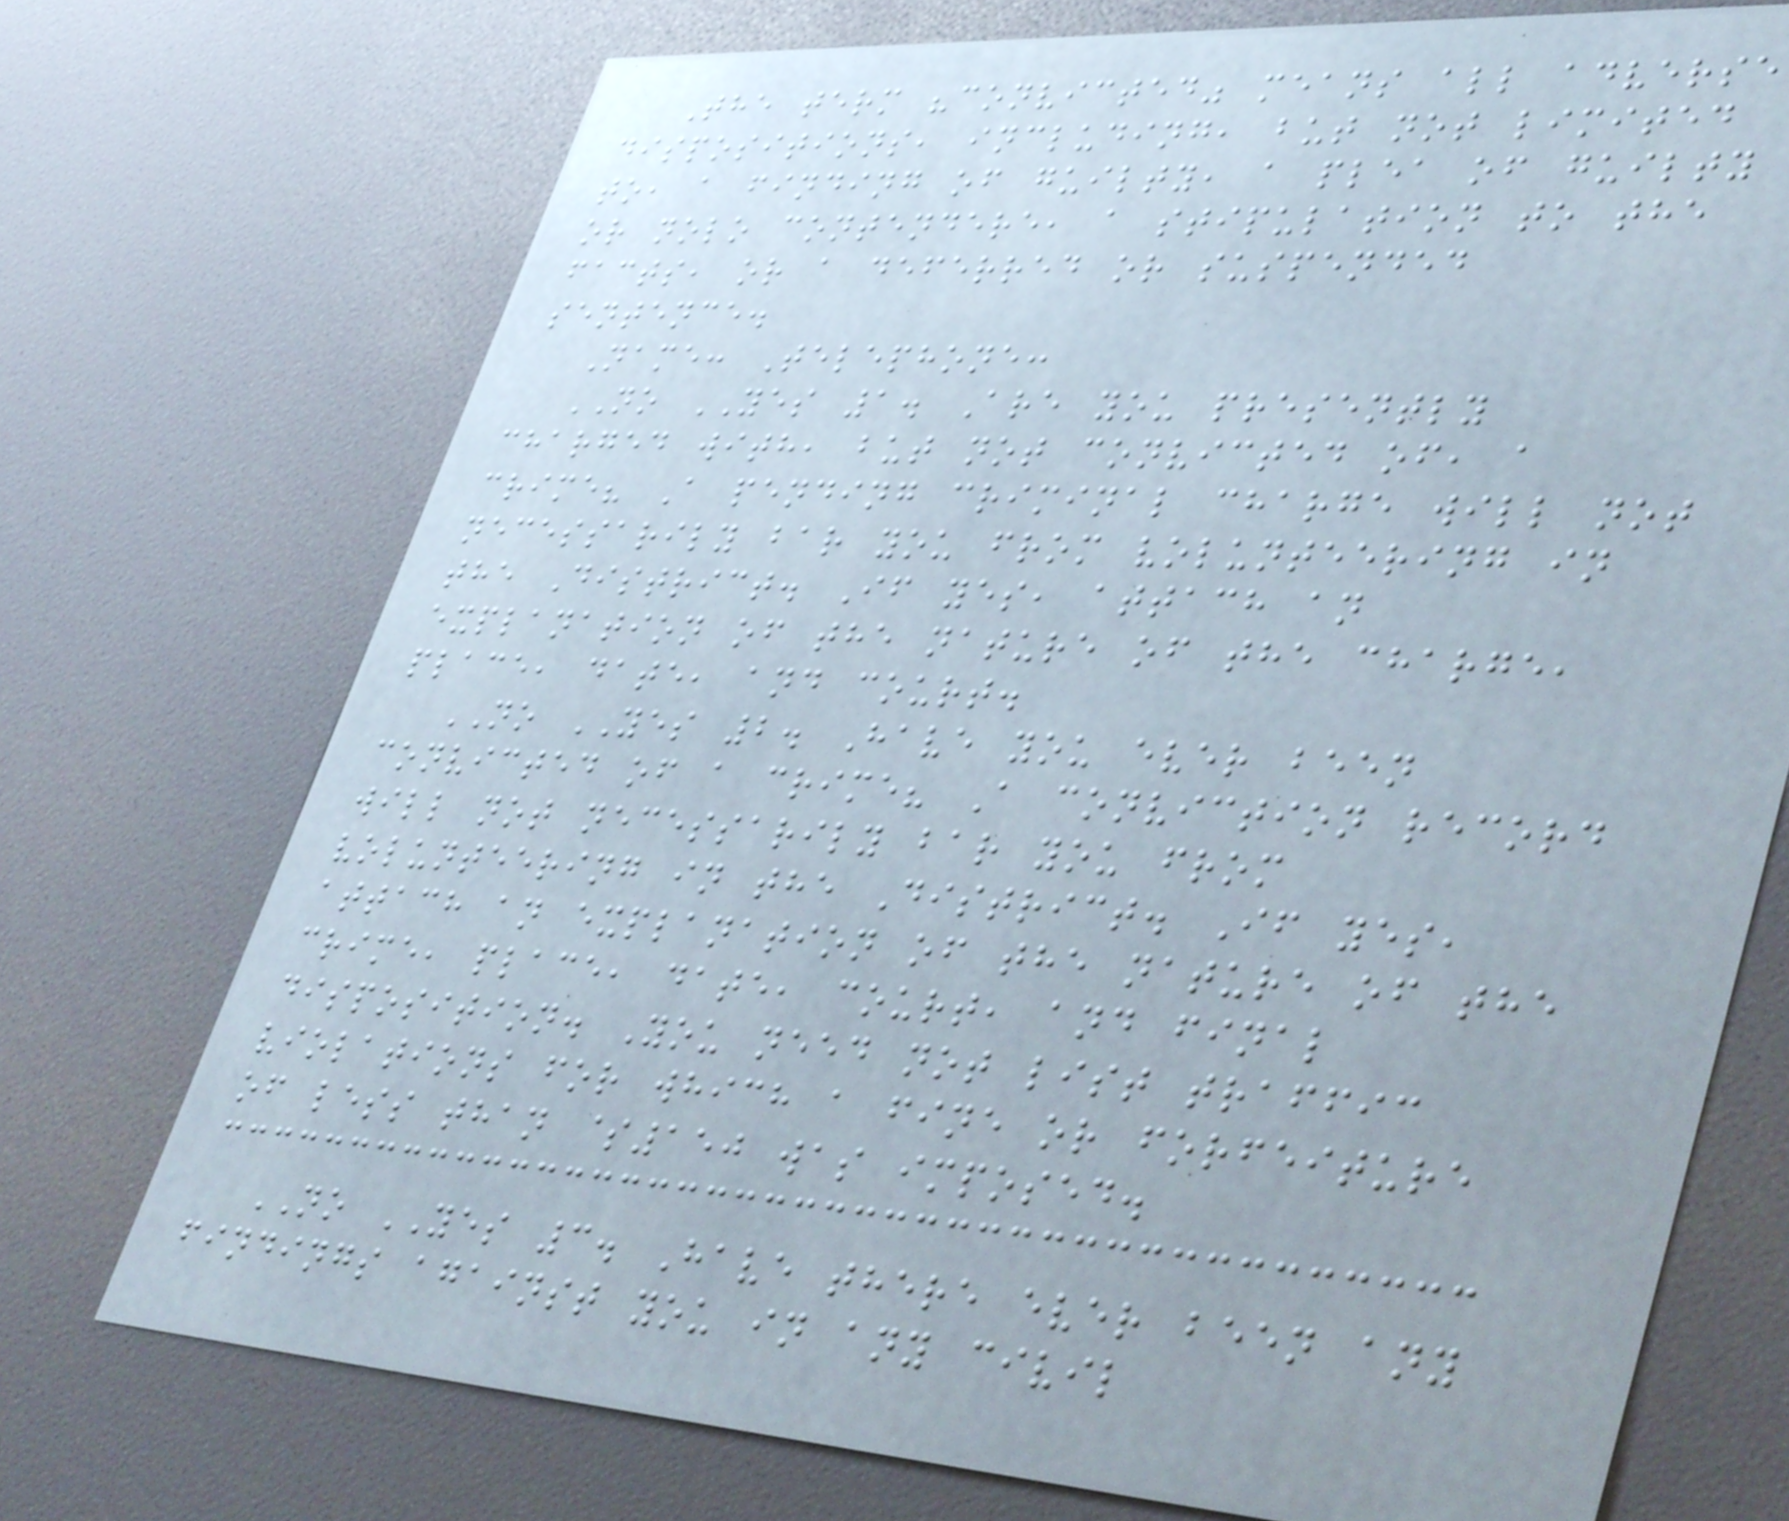The term "convicted" means all adverse
dispositions, including, but not limited
to, a finding of guilty, a plea of guilty
or nolo contendere, a stipulation to the
facts, or a deferred or suspended
sentence.
Name: Telephone:
NO YES 1. Are you presently
charged with, but not convicted of, a
crime? A pending criminal charge will not
necessarily bar you from volunteering in
the District. If yes, attach an
explanation of the nature of the charge,
place, date, and court.
NO YES 2. Have you ever been
convicted of a crime? A conviction record
will not necessarily bar you from
volunteering in the District. If yes,
attach an explanation of the nature of the
crime, place, date, court, and final
disposition. You need not list traffic
violations for which a fine or forfeiture
of less than $150 was imposed.
NO YES 3. Have there ever been any
findings against you in any civil
